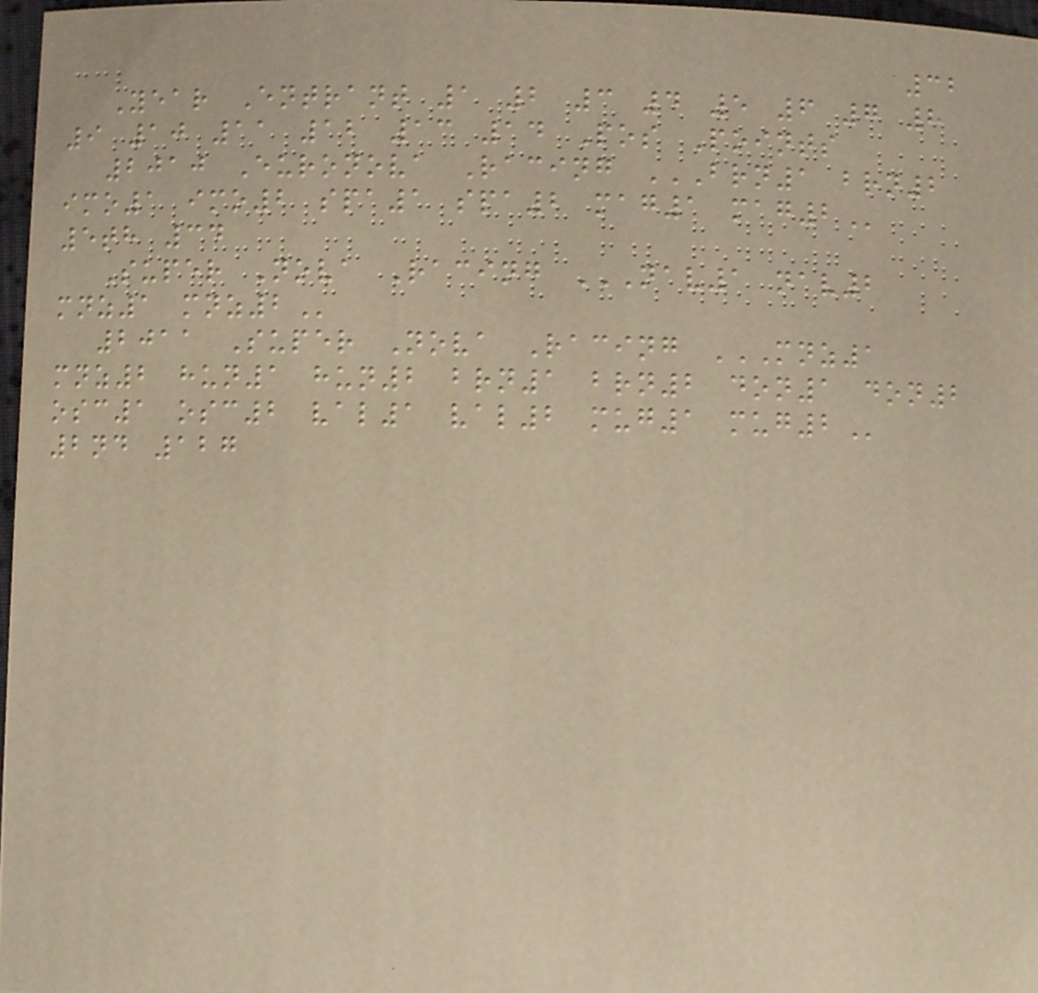32
Year Entrant 1 2 3 4 5 6 7 8
9 10 11 12 13 14 Pos Points
2010 Euronova Racing BRN1 BRN2
IMO1 IMO2 SPA1 SPA2 MAG1 MAG2
5th 34
Super Nova Racing NAV1 NAV2
MNZ1 MNZ2
2011 Super Nova Racing MNZ1
MNZ2 HUN1 HUN2 BRN1 BRN2 DON1 DON2
OSC1 OSC2 VAL1 VAL2 MUG1 MUG2
2nd 127
